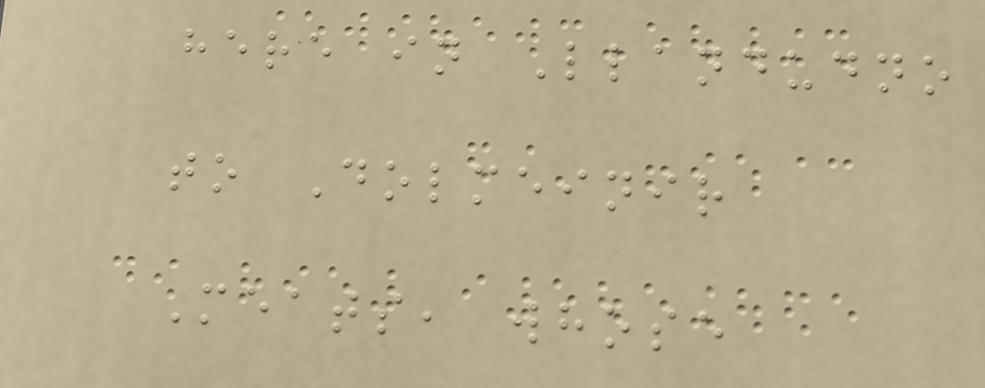here in Llandudno
to Dolmeinir
Meats, whose
